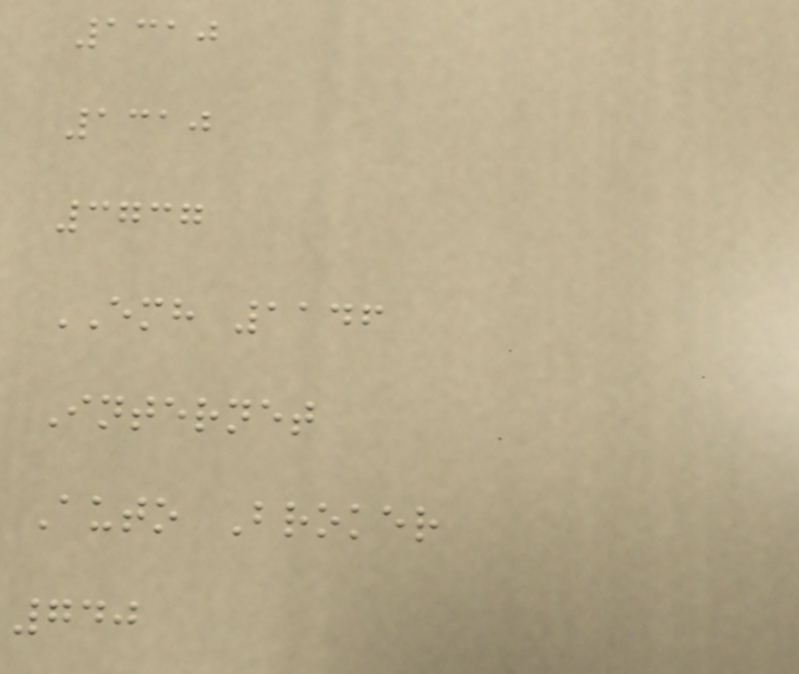1310
1310
3737
EMH 1146
Internet
Auto Broker
740
